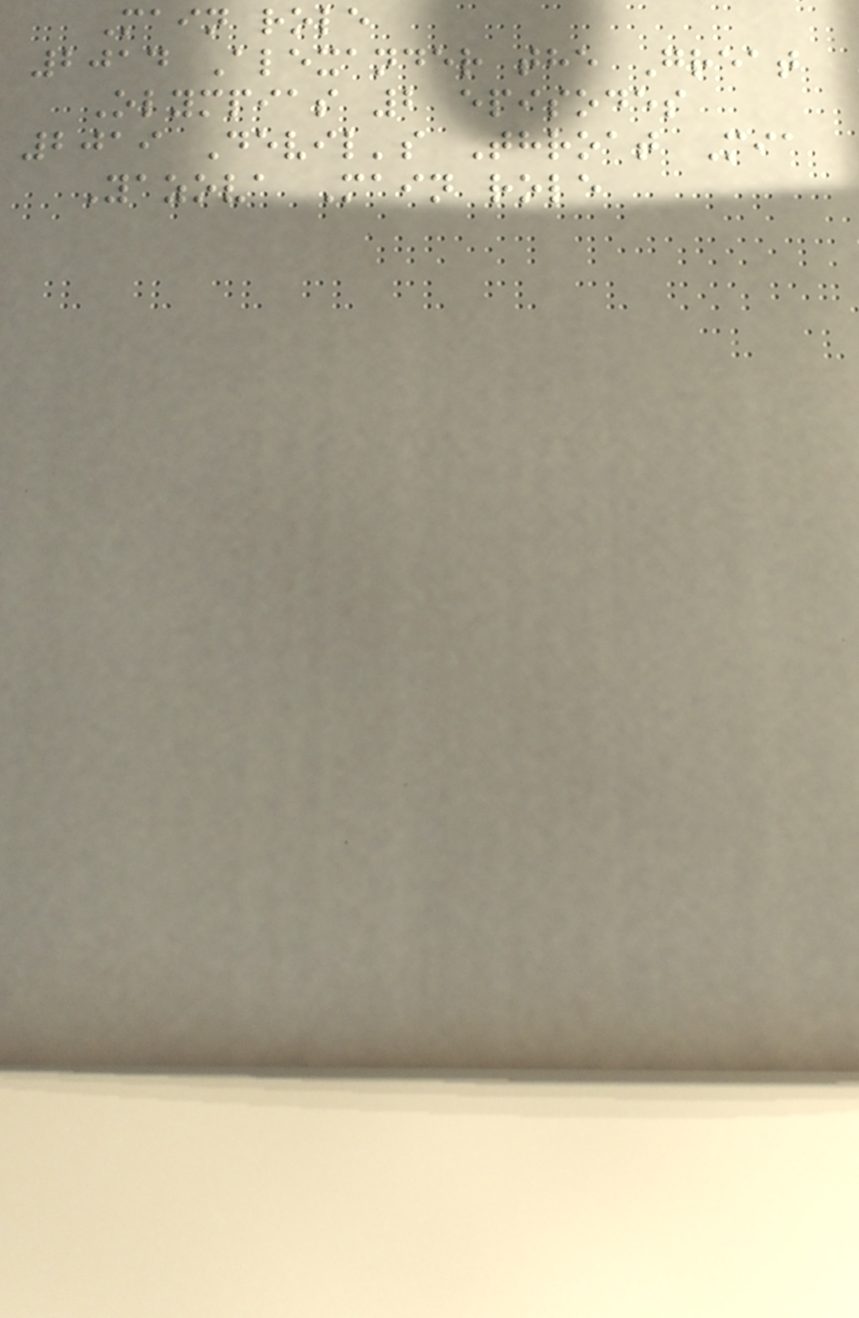Main role
2014 Alexander the Great
Olympias 2 episodes
2019 Devil's Throat Mia
Yazova Main role
